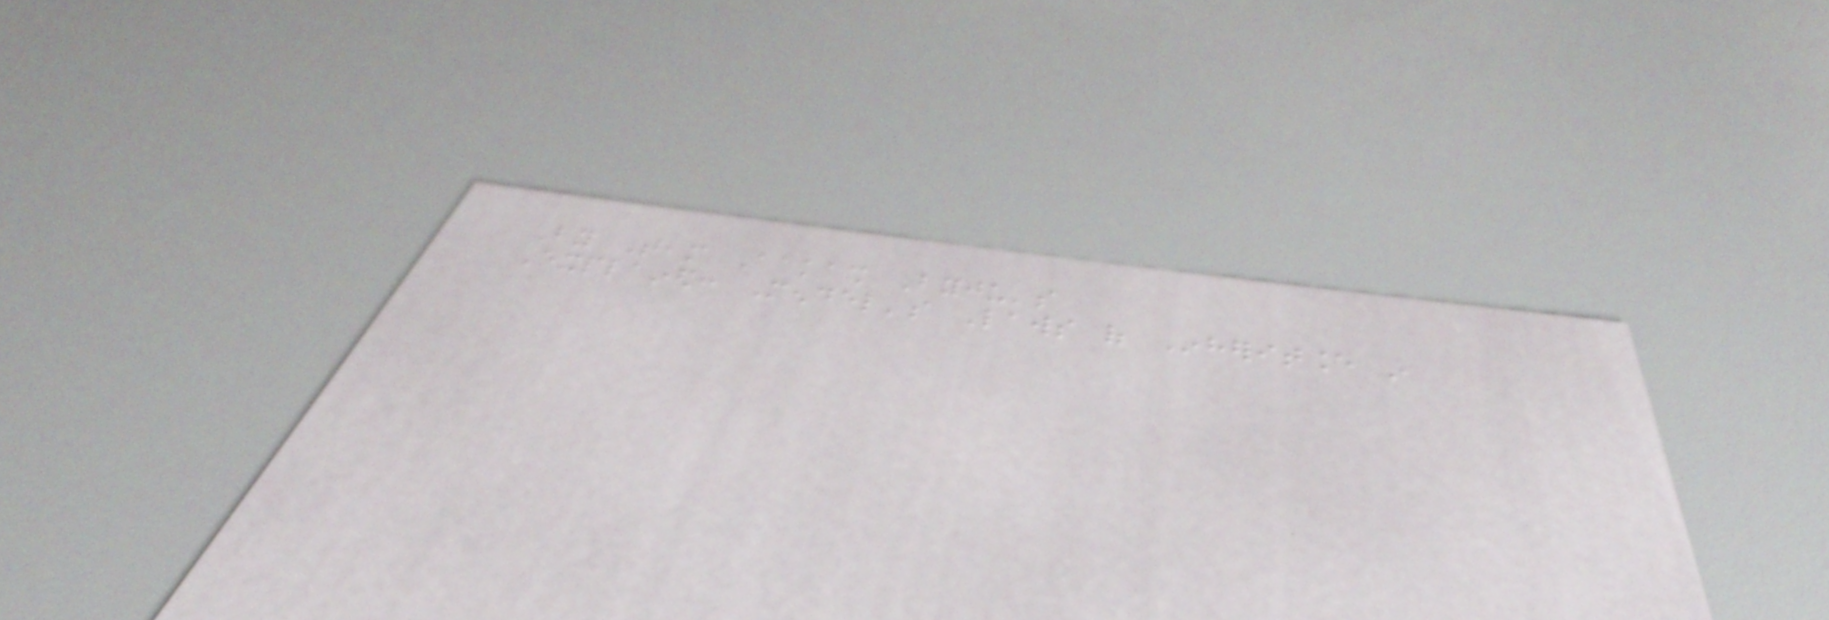By Team Aakash Byju's
Explained: Mendel's Laws of Inheritance in
